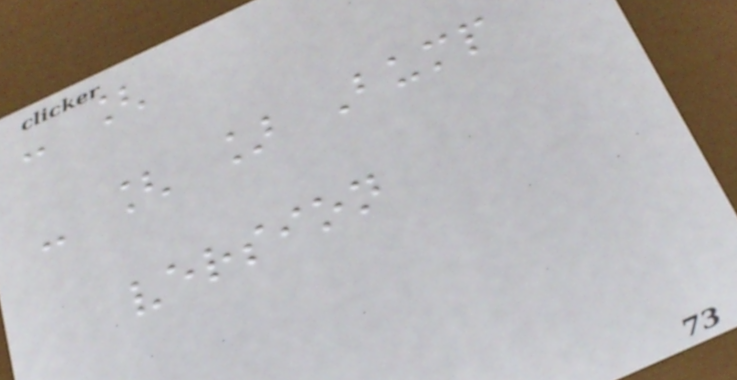- [
- [ ] Bump
version
